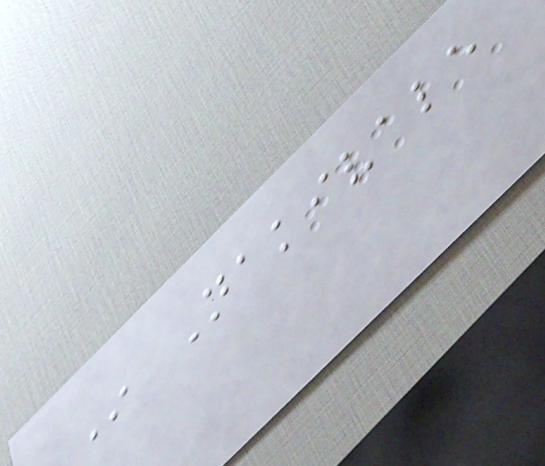In Nakivale
